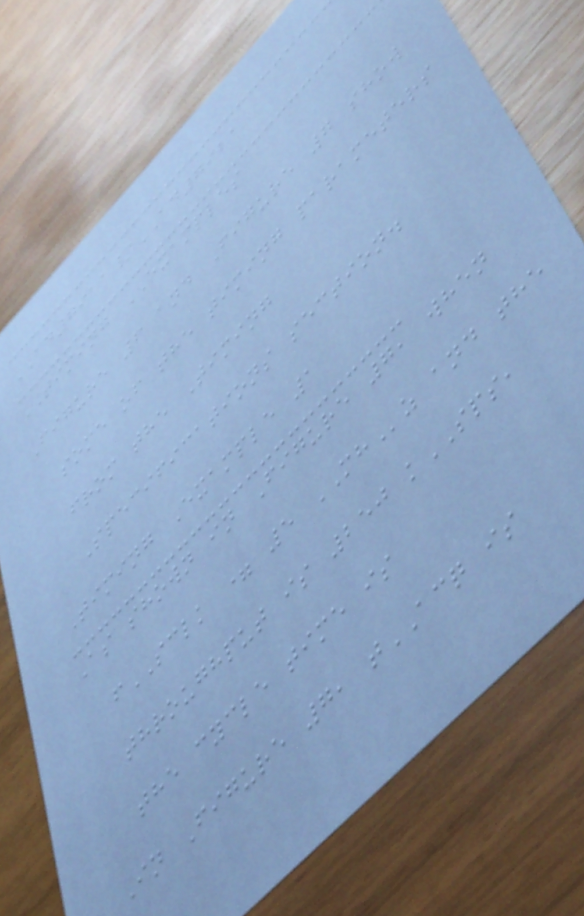AD7911/AD7921
TIMING EXAMPLES
Figure 6 and Figure 7 show
some of the timing parameters
from the Timing
Specifications section.
Timing Example 1
As shown in Figure 7, when
fSCLK = 5 MHz and the
throughput is 250 kSPS,
the cycle time is
In Figure 7, tACQ is
